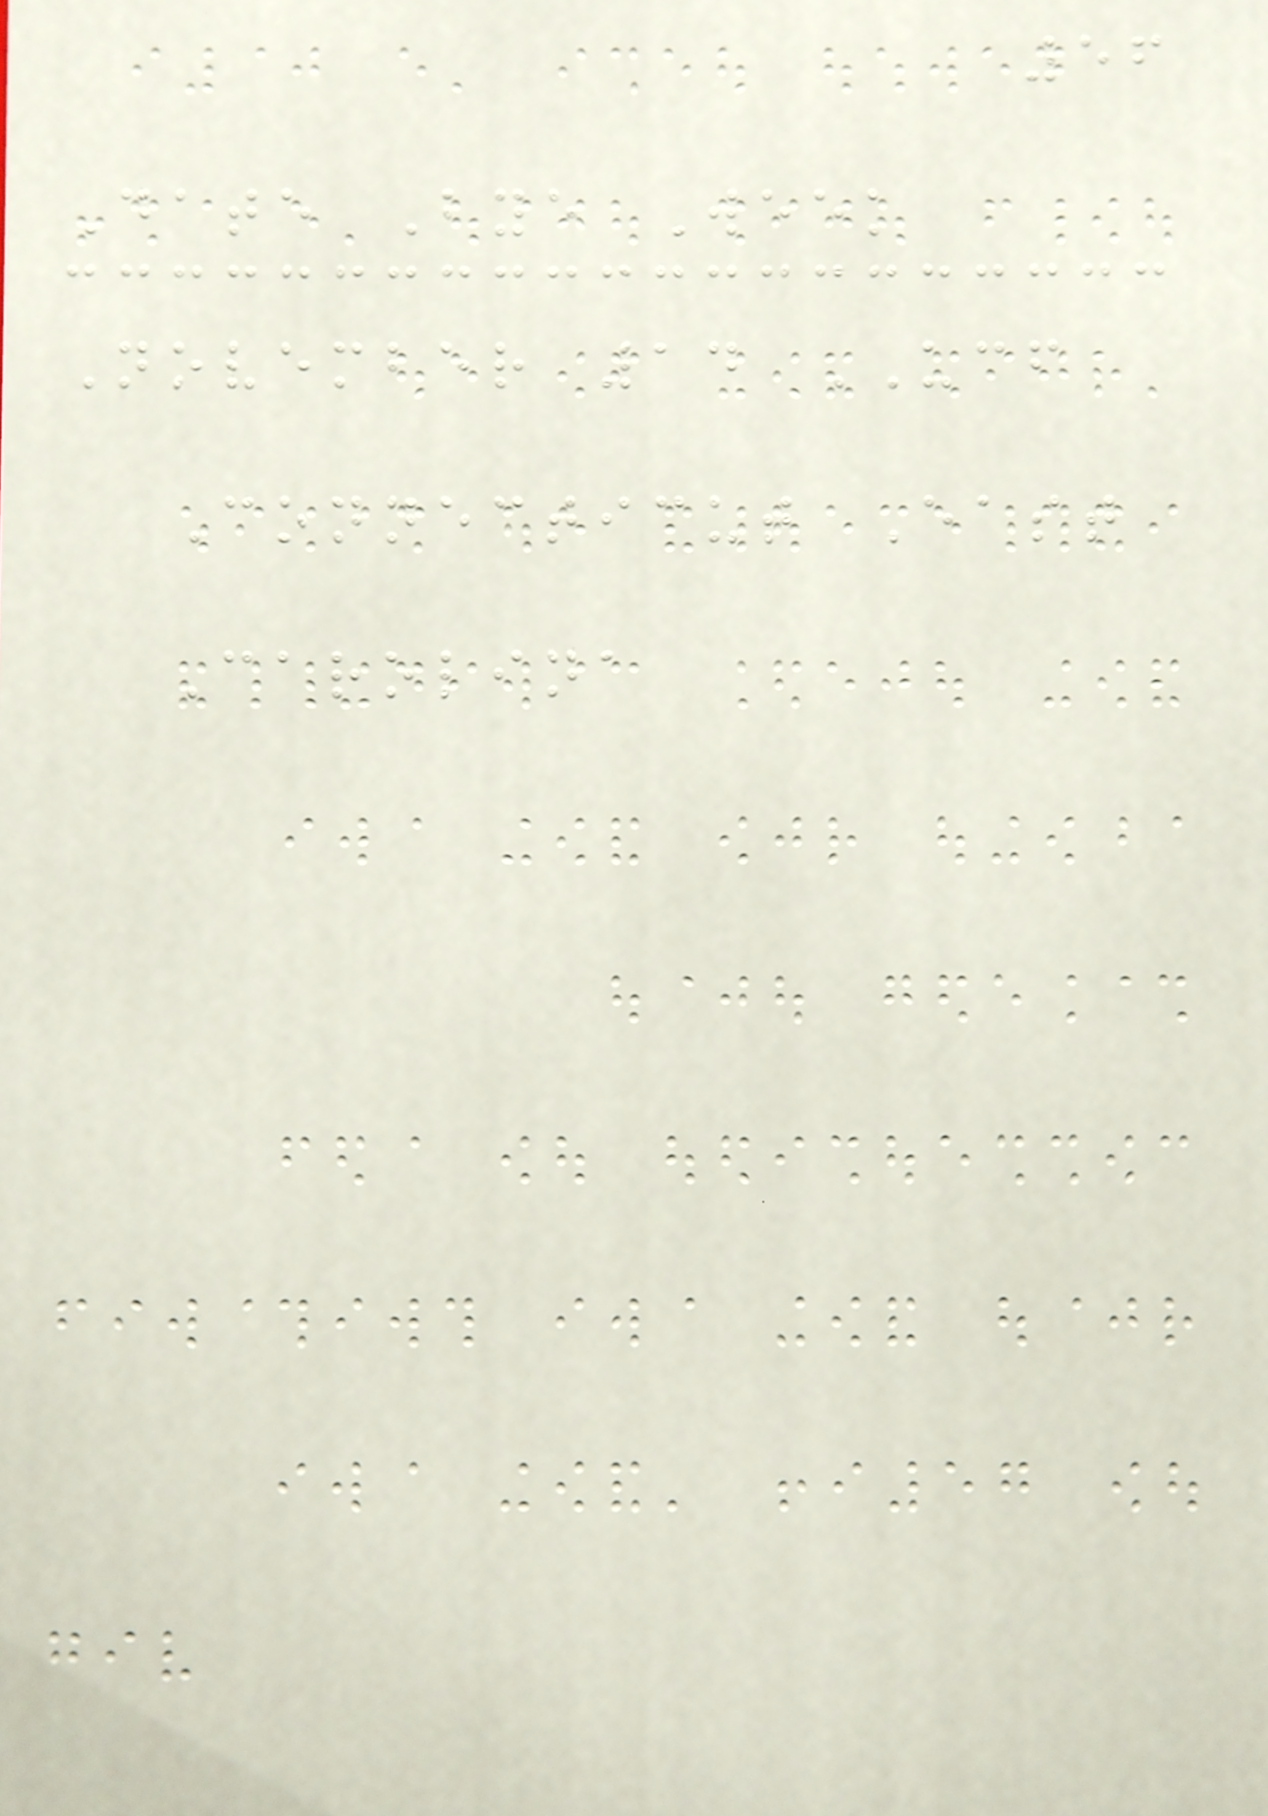56
Date Bye Week
November 14 UCF
Connecticut East
Carolina
